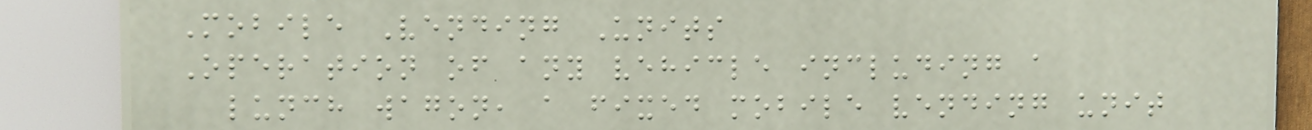Mobile Vending Units
Operation of any vehicle including a
lunch wagon, a fixed mobile vending unit
